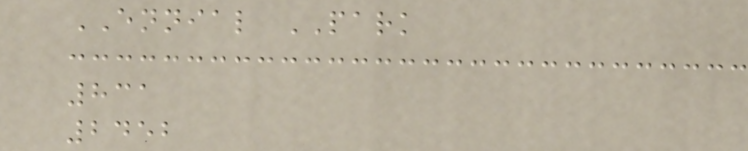ENNIAL PARK
831
2452
